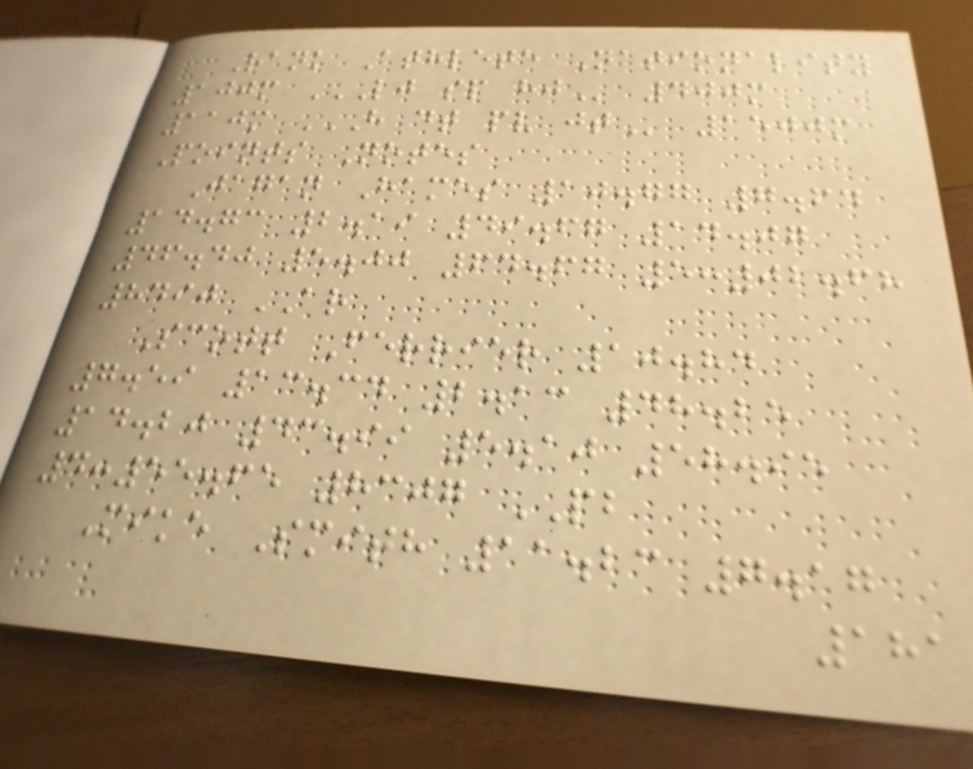Rank Athlete Nationality
100m LJ SP HJ 400m
110m H DT PV JT 1500m
Points Notes
Jagan Hames 10.77 7.64
14.73 2.19 49.67 14.07
46.40 5.00 64.67 5:02.68
8490 AR
Scott Ferrier 10.84
7.59 13.34 2.13 48.25
14.20 43.99 5.10 58.95
4:55.65 8307 PB
Mike Smith 11.23 7.17
181
